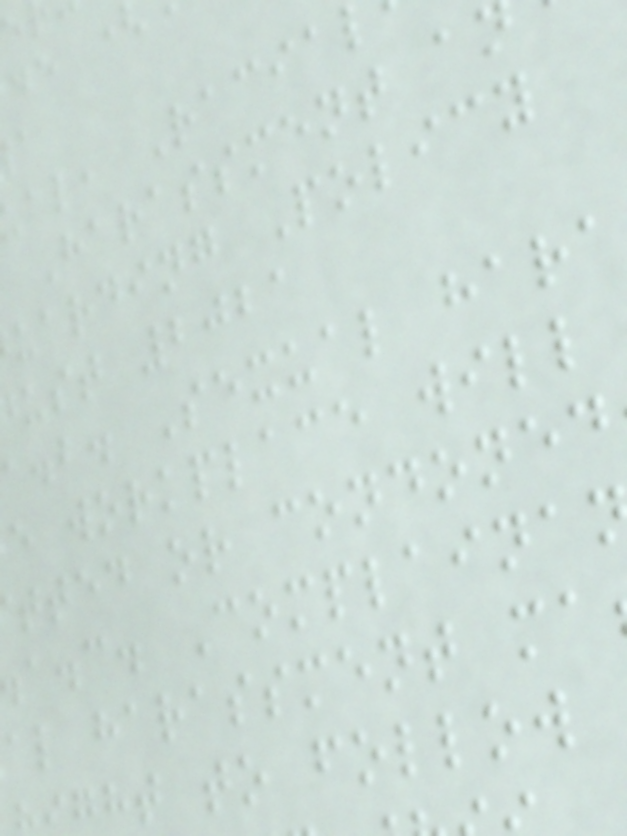al, Racia
Harassment a
uarding Policy
ust 2021
a.b. Sexual hara
e workplace will
tted or condoned
a.c. Complaina
al harassment ma
ght to follow
